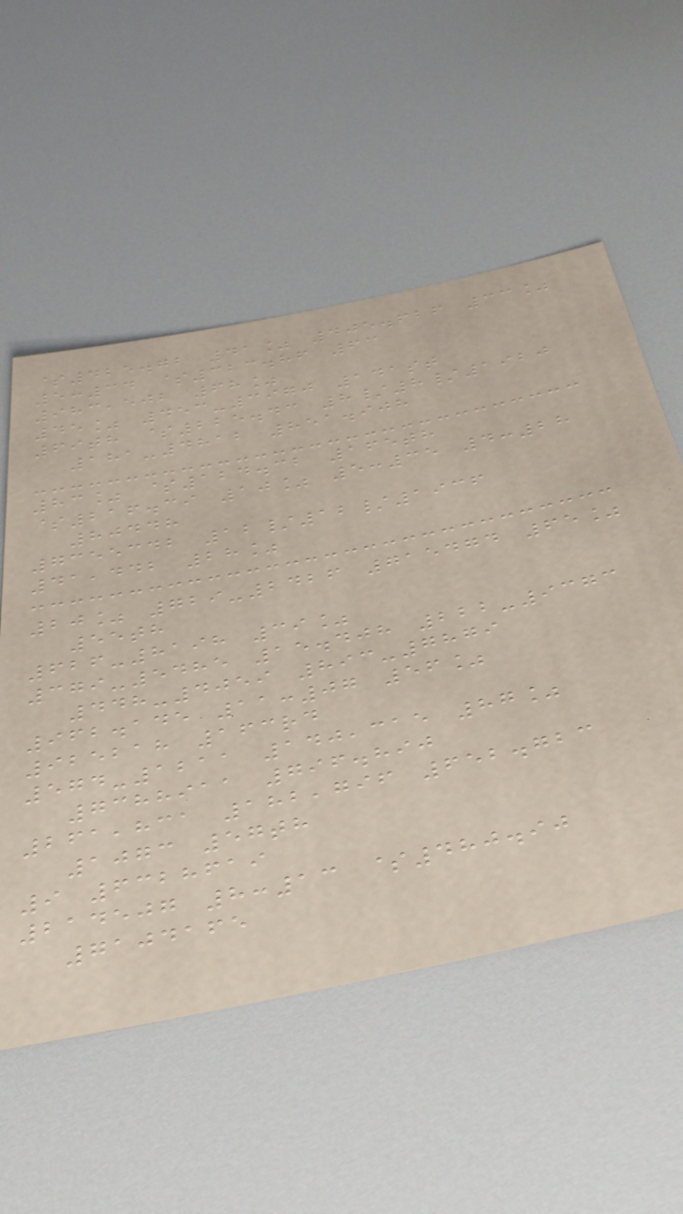$425.72 41% 405.626 33%
5:34 $323.86 63
983,502 68%
45% 453-3970 141st
69th $225.43 8/8/1920
181-4812 851.908
83% $124.32 165th
$216.39 10% 5:35 4:28
80448
7355342 12/12/1936
41,442 28%
20% 729-2426 715474 65%
55th
626-8198 39%
379-5485 15.408 222-9373
448-4059 893-7879
962.145 11:07 56%
925218 163rd
574-1211 140,315 87%
7388911 796.890
261,831 182,796 652.723
1073 57th
9 6328619
214507 8:13 $480.90
7104165
